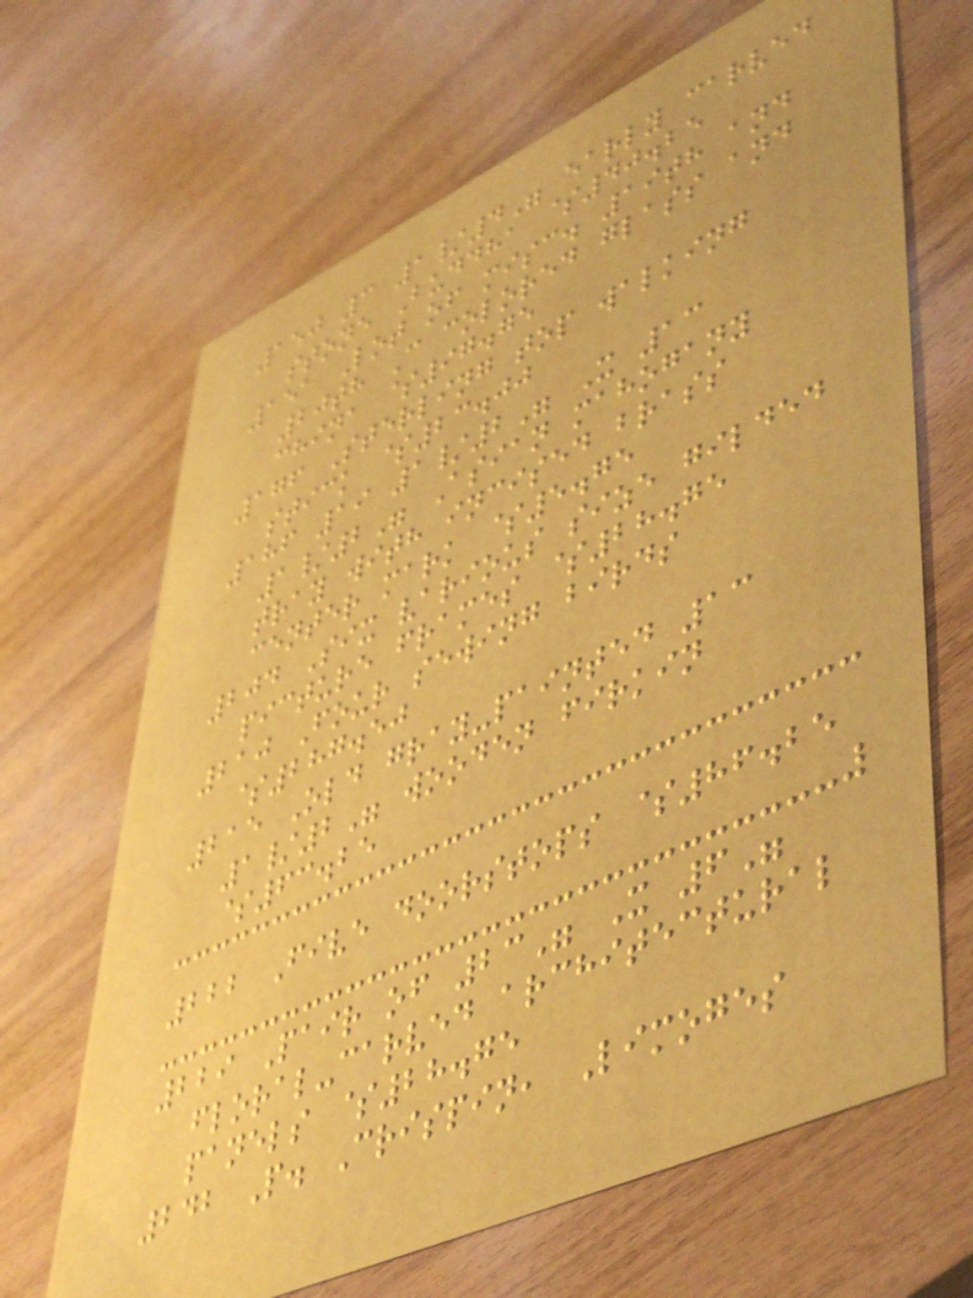150 3 1/4" early carved
stone Buddha $40.25
151 Lot of misc. 19th and
20th C colored glass and
china $97.75
176 Sterling top walking
stick $23.00
186 19 1/2" X 13
1/2" Asian mahogany
tray with incised brass
center mark $5.75
204 Six various size gilded
picture frames $28.75
210 Four sewing birds
$287.50
215 Old gray-painted 13
1/2" wooden firkin
$63.25
222 Five doorstops $86.25
229 Pair of 23" X 6"
floral-carved architectural
panels $28.75
242 P. Crispin, Limoges
